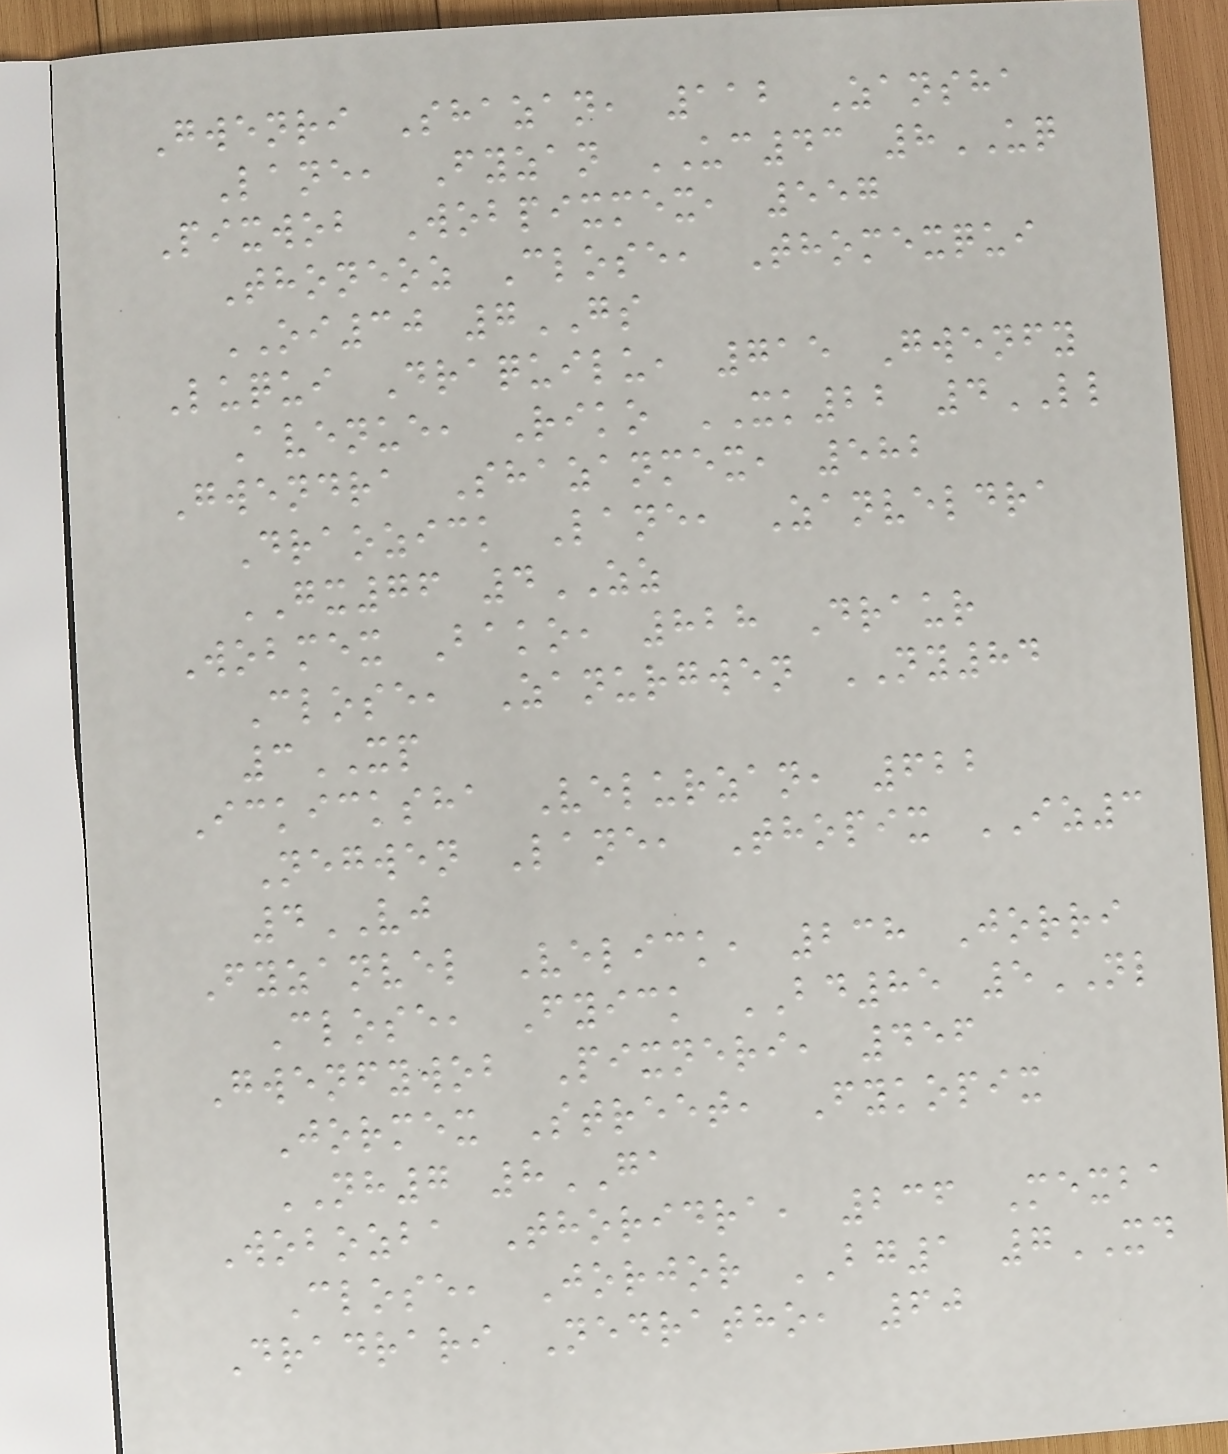Gwenri Shazan, 112 Zansha
Lane, Fyzan UC43 8UQ
Pixwob Wobpixmex, 557
Thoneoz Close, Thomexqui
OI30 7GS
Luqui Draquilu, 715 Gwenfy
Avenue, Riko XK22 4LL
Gwendra Shazanmex, 582
Draozick Lane, Zanveldra
GX76 4ZZ
Wobmex Bako, 828 Draur
Close, Zanurgwen NY84
3XP
Ickicksha Velurzan, 622
Negwen Lane, Thopix IZ3
4VJ
Fyzanvel Velick, 238 Jorri
Close, Fyick BD85 5NL
Gwenfywob Pixneri, 456
Jormex Street, Fykopix
NH7 8GA
Wobozba Thoridra, 236 Mexba
Close, Jorjor BG1 7XD
Dradrari Nedratho, 60
